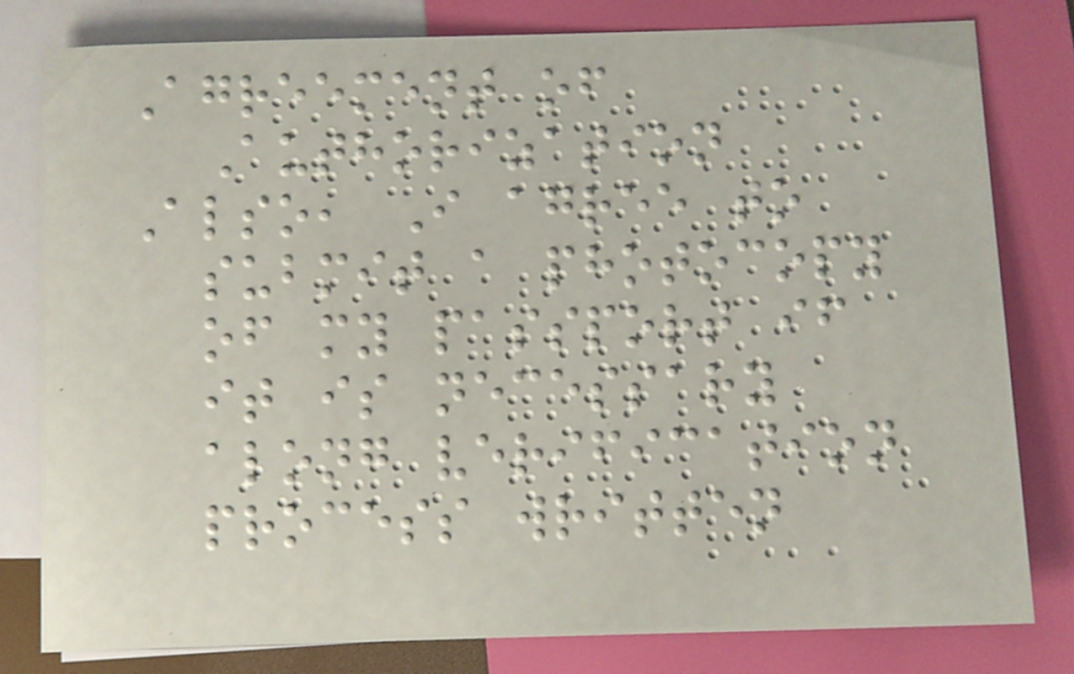Agreement of
Authorization
Also, I agree to
submit a photocopy
of my passport if
it is necessary
along verification
process written
